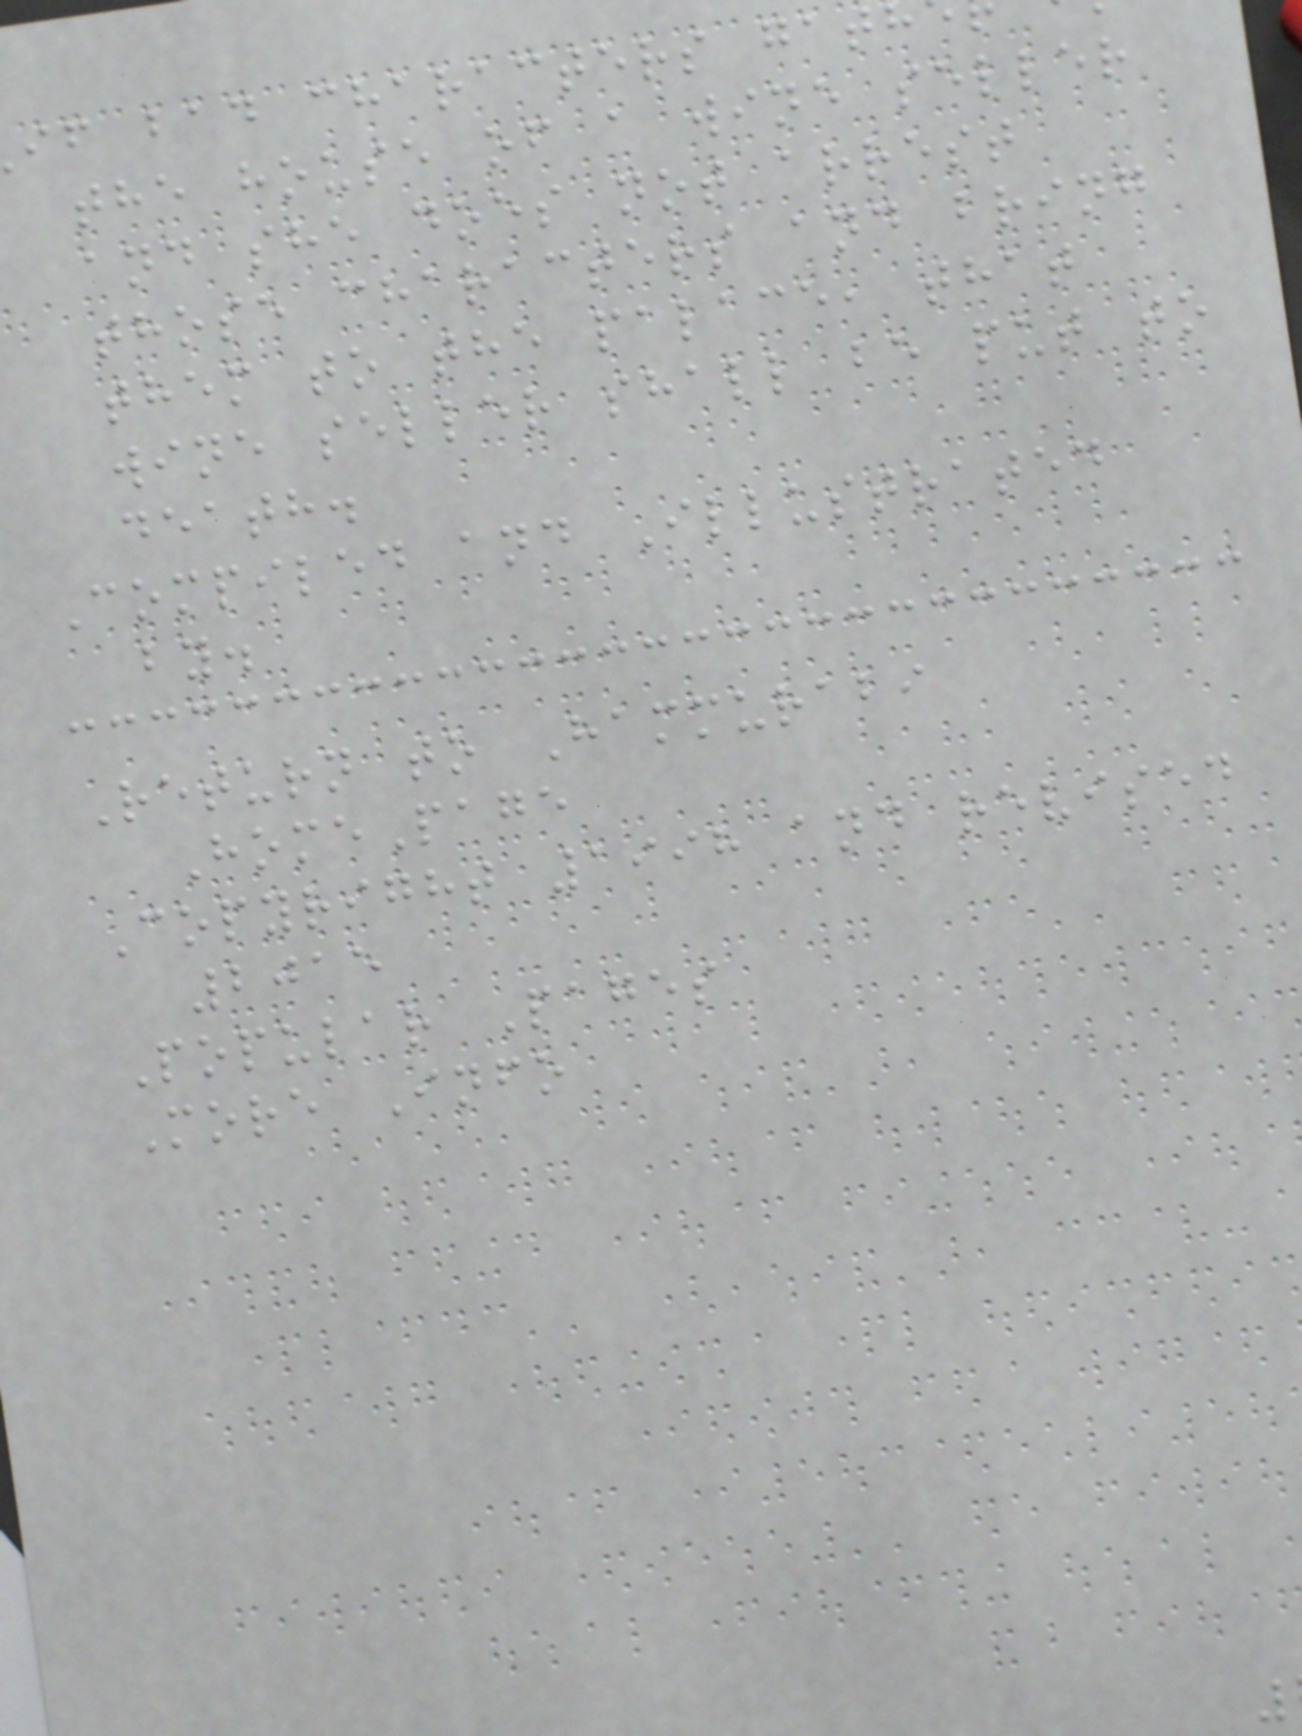if bad characters gat
the house of a wine seller
and she does not arrest
those characters and bring
them to the palace, that
wine seller shall be put to
death.
Compiled and Illustrated
by.
Return to Hammurabi
HomePage
Copyright 1998 and revised
2015
Popular Pages
More Info
